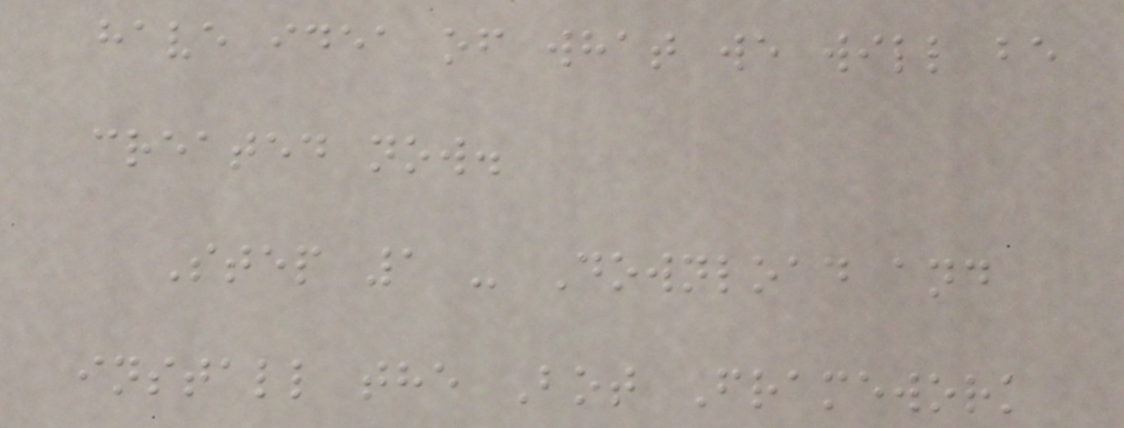have idea of what we will be
created now.
Step 1 - Download and
install the Bot Framework
